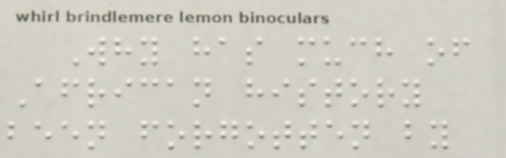Why has much of
African history
been forgotten by
